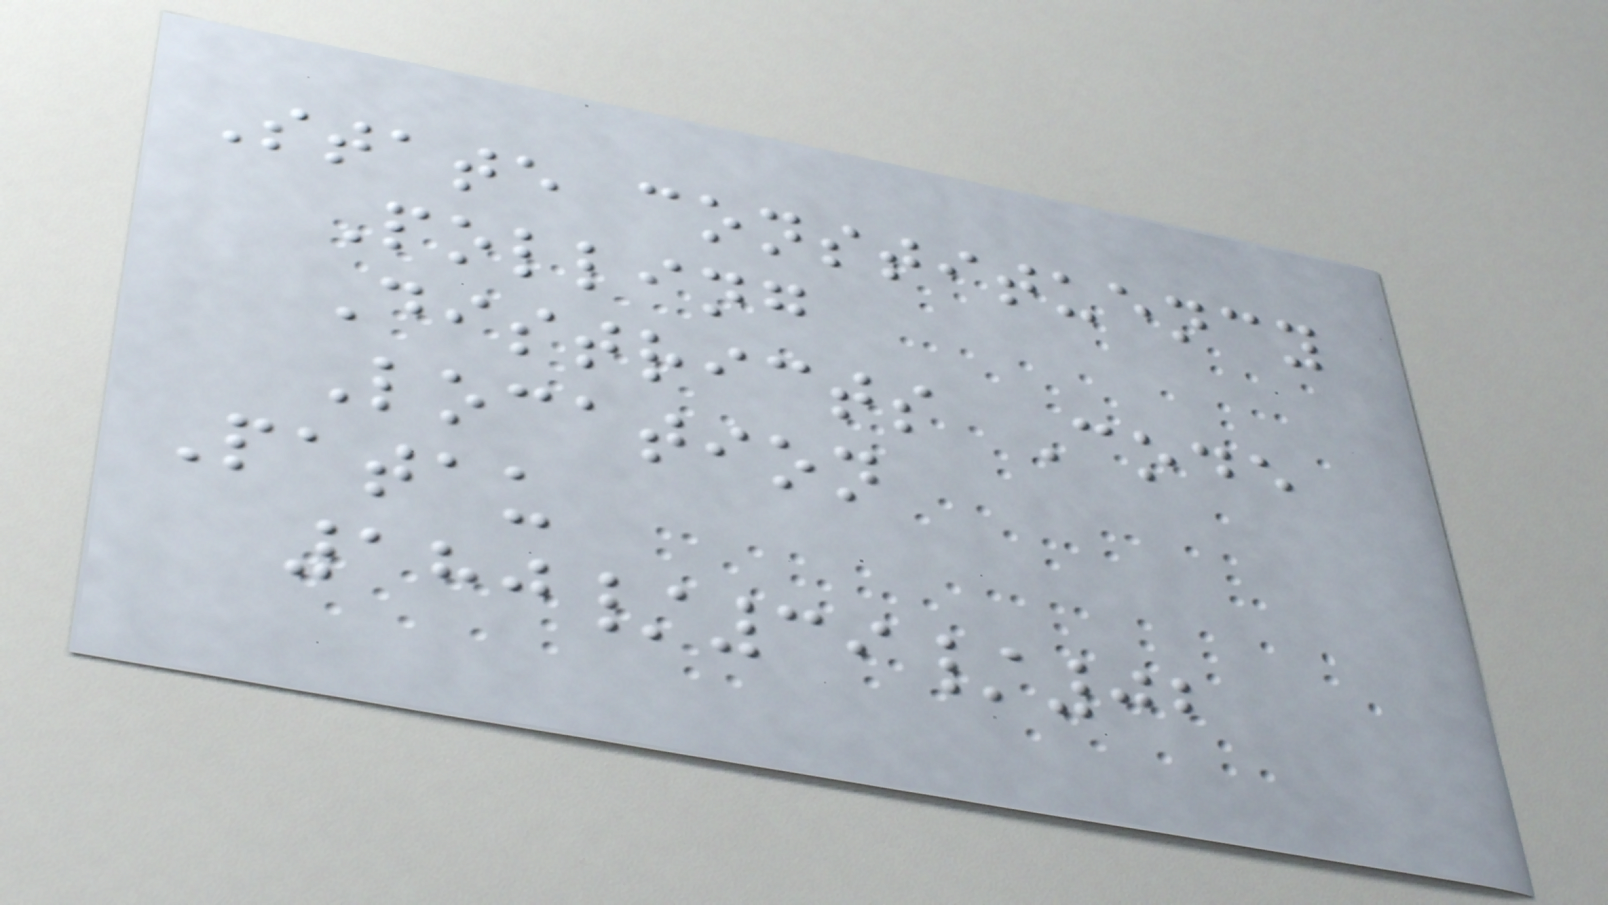State constituency
Polling
Districts Code
Location
Patau
180/39/02
